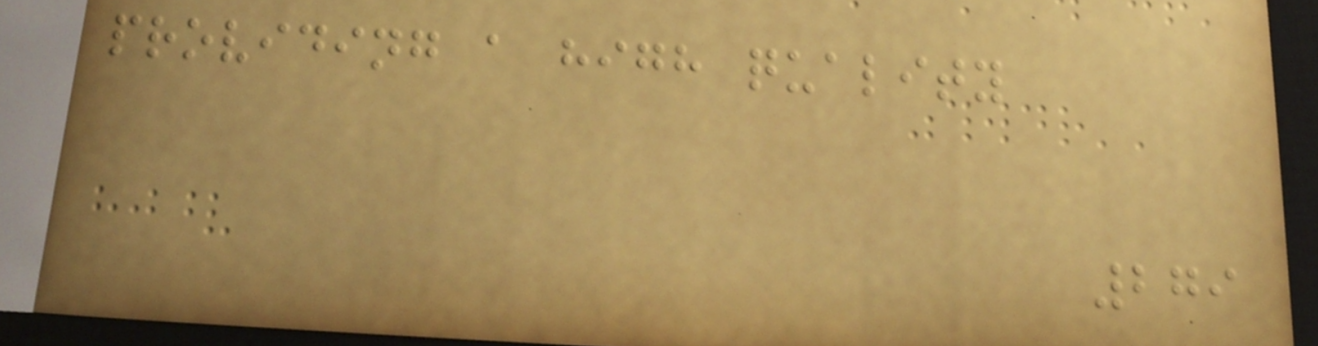providing a high quality
279
